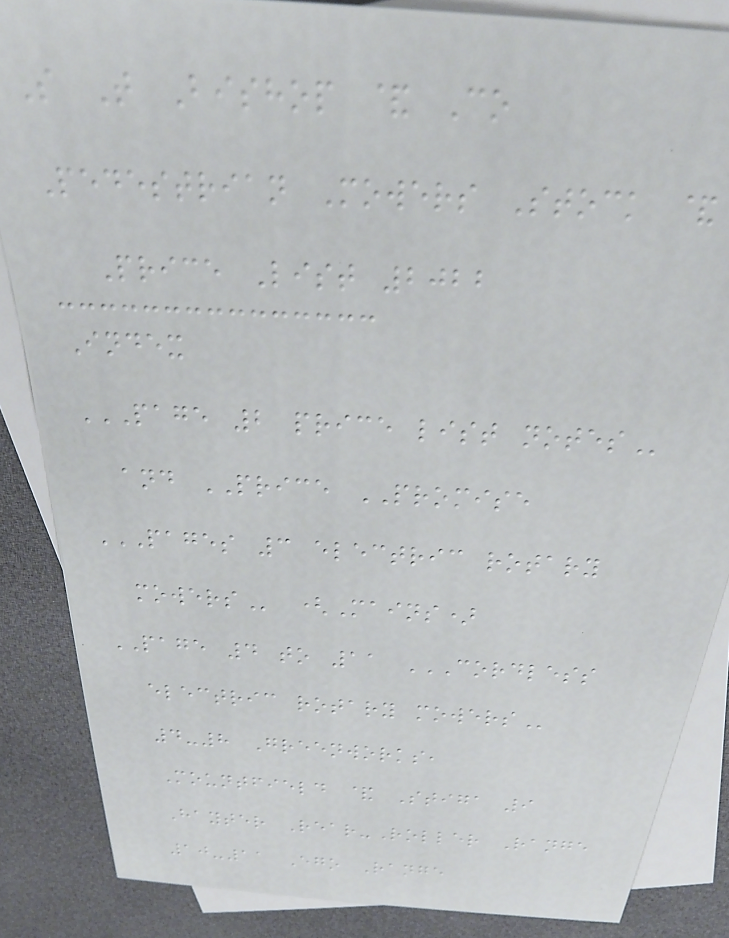S T Bishop & Co
Pedestrian Mowers Stock &
Price List 2022
Index
PAGE 2 PRICE LIST NOTES
and PRICE PROMISE
PAGES 3 ELECTRIC ROTARY
MOWERS (Mains)
PAGE 4 to 11 CORDLESS
ELECTRIC ROTARY MOWERS
4-8 Greenworks,
Mountfield & Stiga 9
Hayter Rear-Roller Range
10-11 Ego Range
